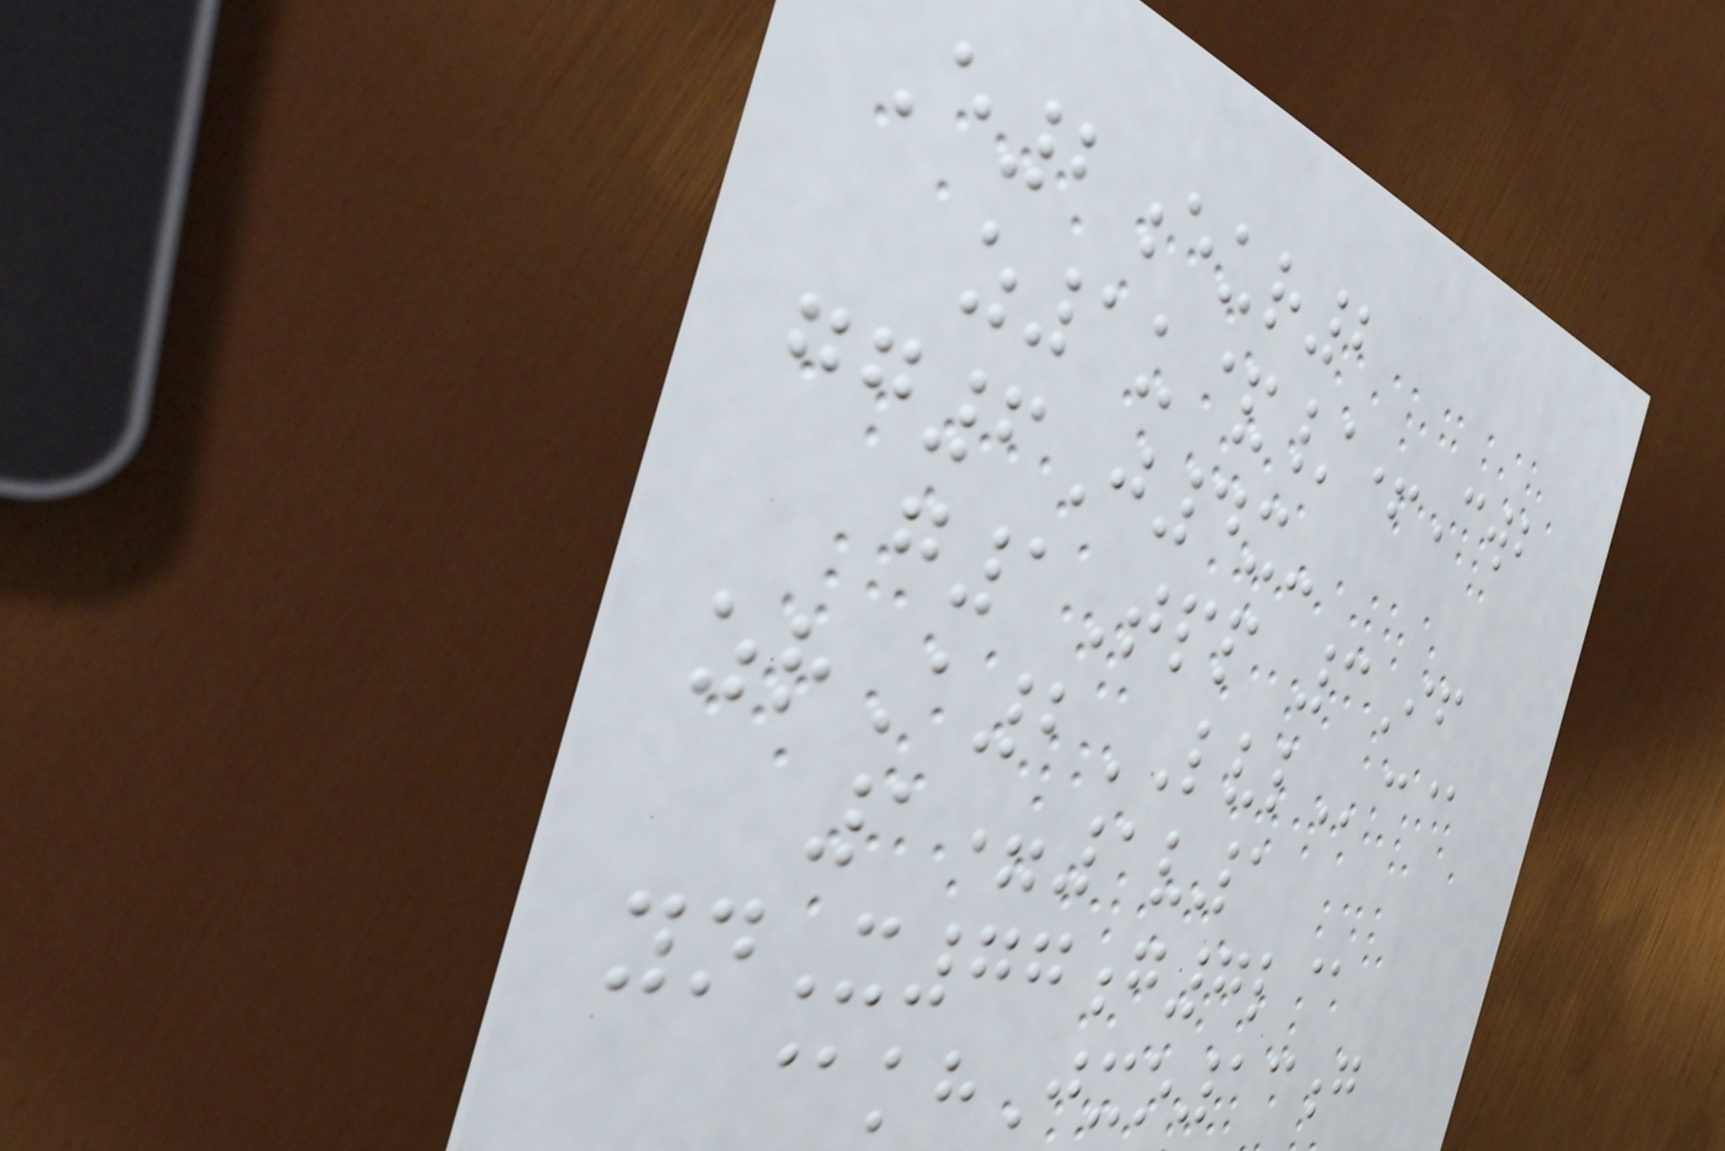E2eur2
z1u&/+Cwb
gg6J4x-
g1Tpp 3If
zrA2LVLc@
1=1v1
ynX77g7l@
@khJxo13g
